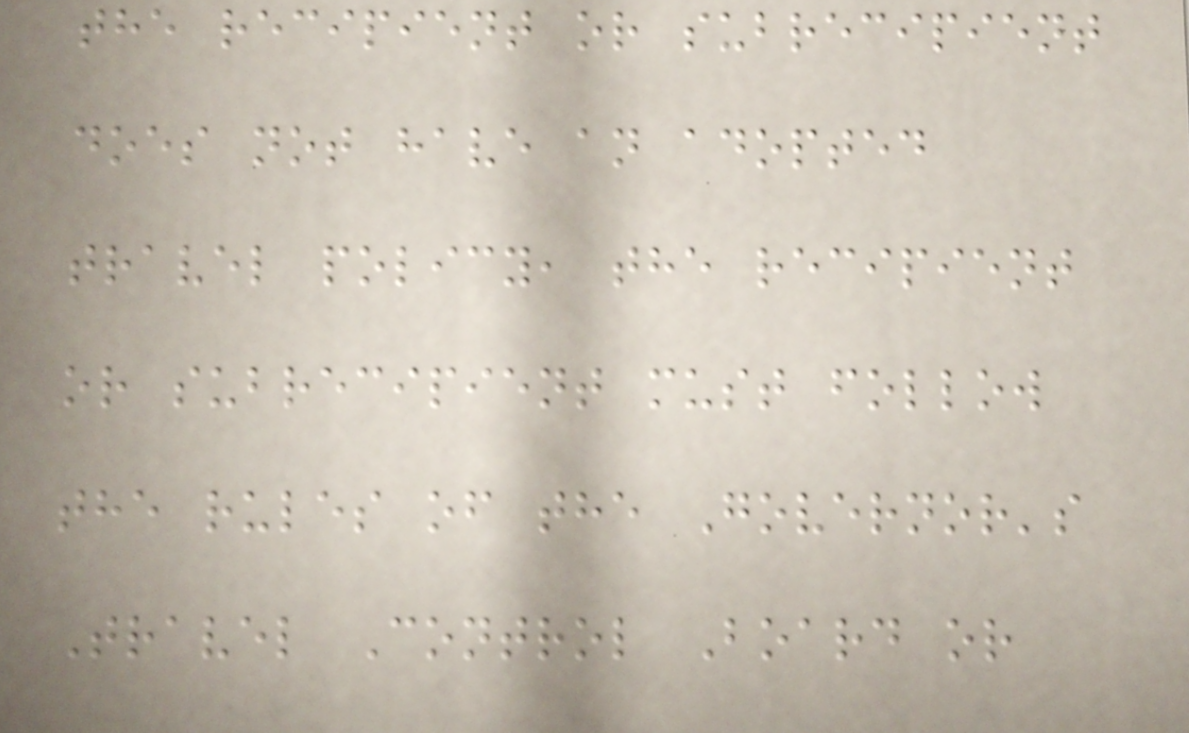the recipient or subrecipient
does not have an adopted
travel policy, the recipient
or subrecipient must follow
the rules of the Governor's
Travel Control Board or
